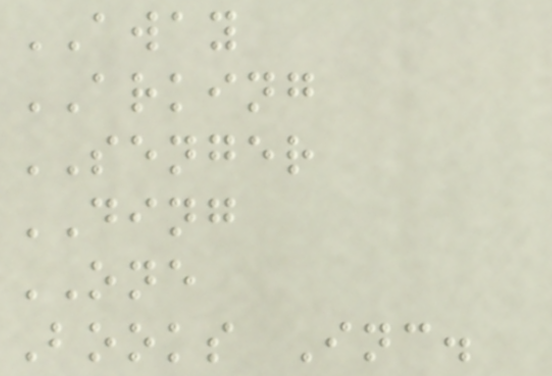AWAY
ARKING
SENGER
DING
ONE
Books Inc.
